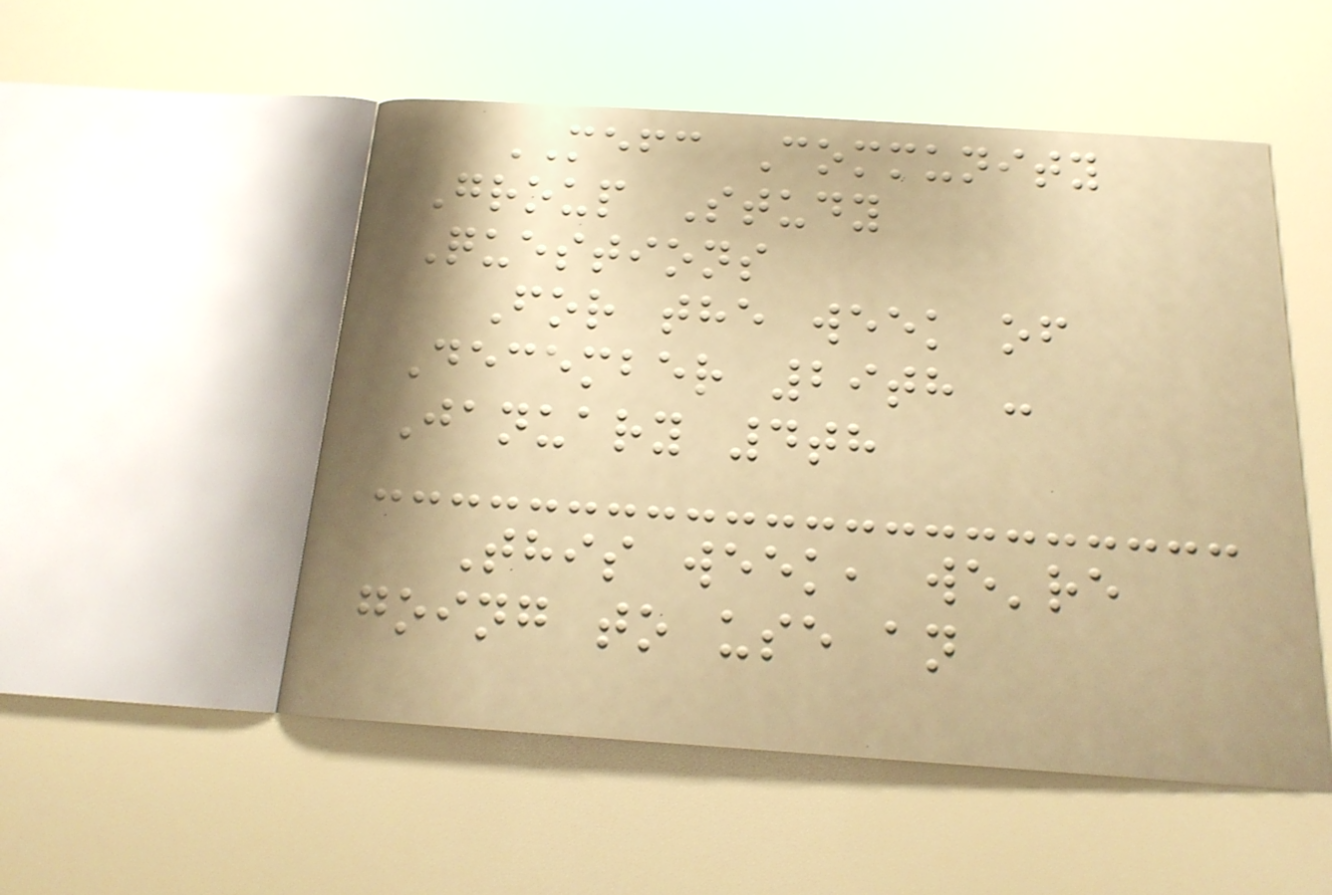MEFC Community
Group Study
Questions
For the week of
December 29th -
January 4th
This week, we're
going to use an
